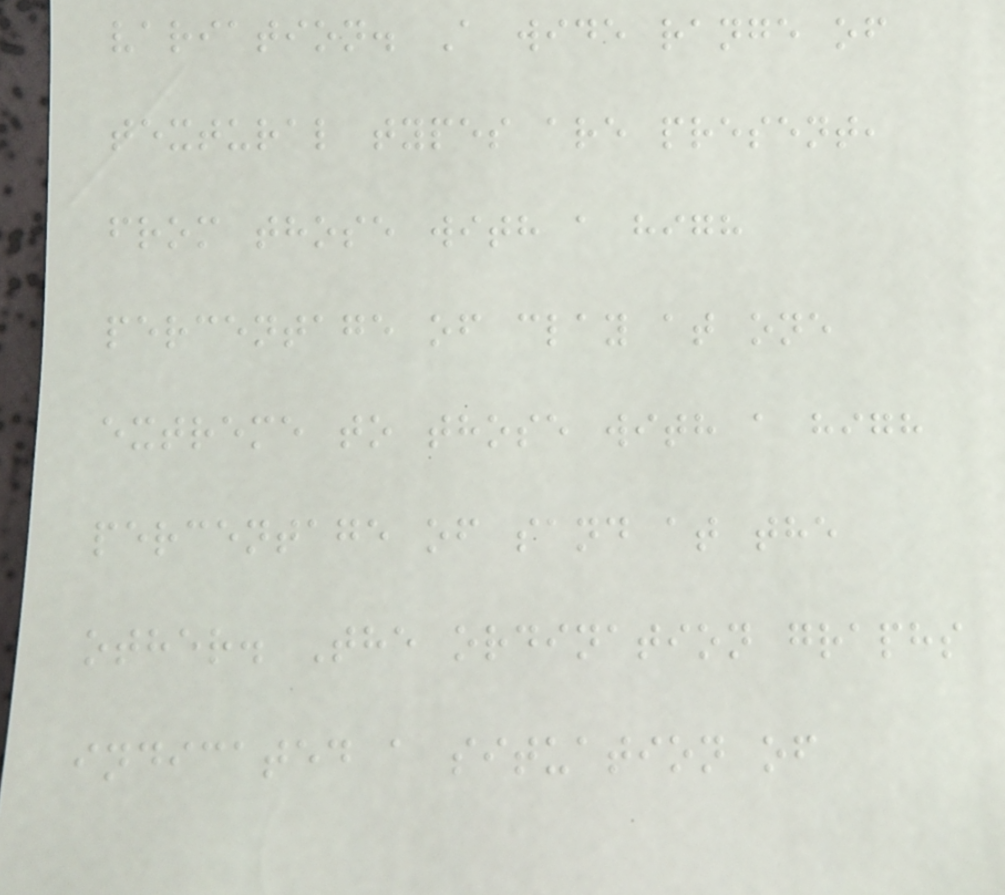variation. A wide range of
textural types are present,
from those with a high
percentage of clay at one
extreme to those with a high
percentage of sand at the
other. The ordination graphs
indicated a situation of
